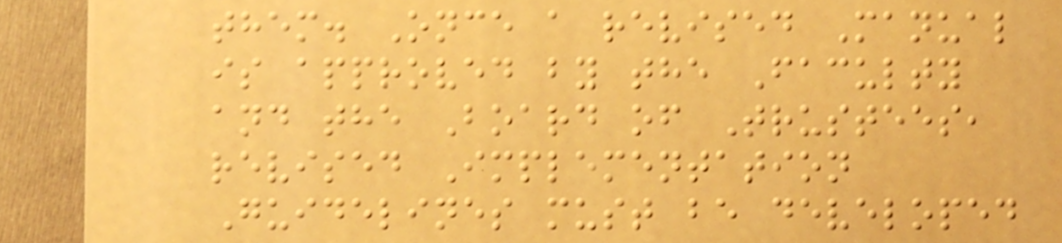them. Once a revised Manual
is approved by the Faculty
and the Board of Trustees,
revised Implementation
Guidelines must be developed
